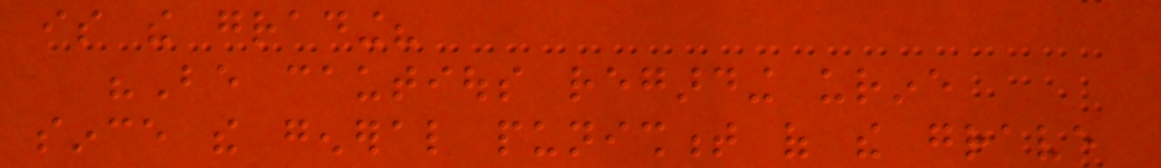is the grading?
"Be cautious regarding urine
since the general punishment of the grave
